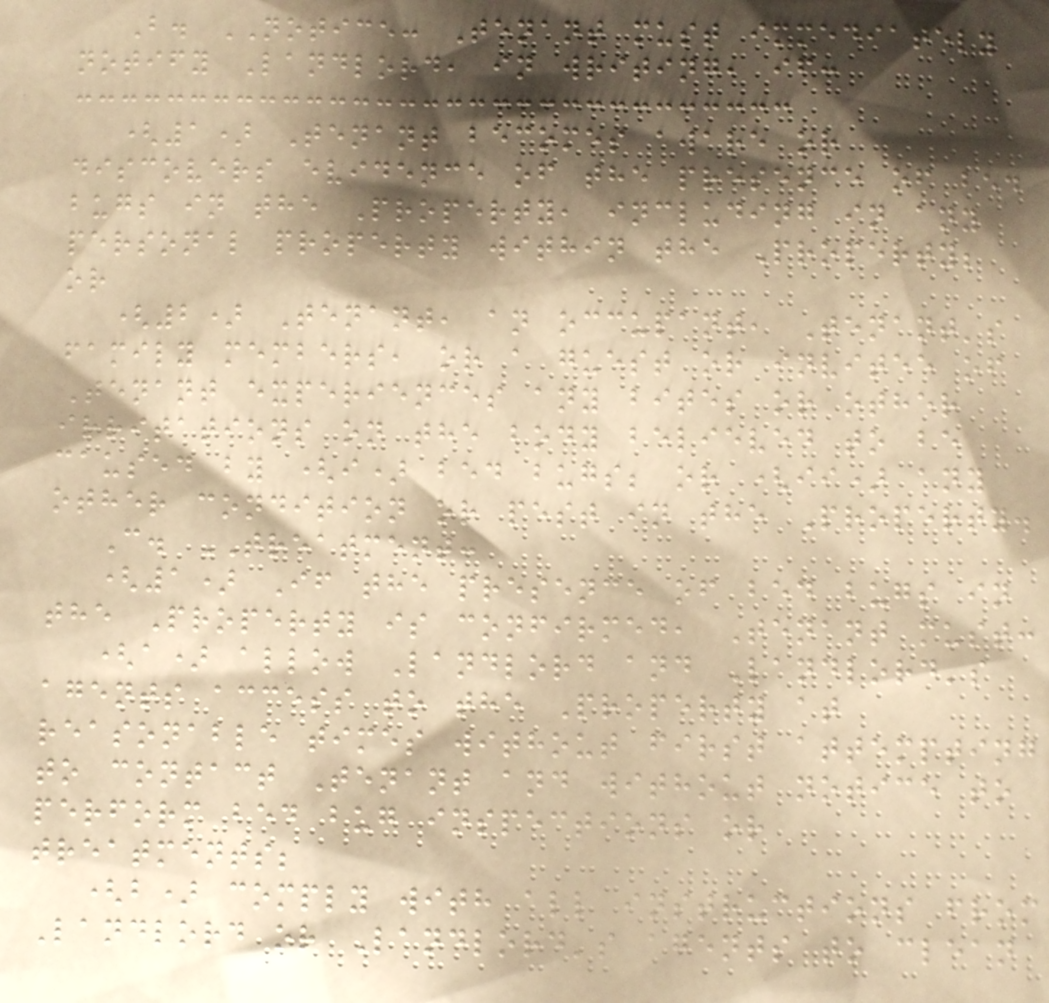B. NOTICE: Tenant must immediately
notify Landlord, in writing, if:
(1) Tenant becomes aware or
discovers evidence of the presence of bed
bugs in the Property, including in any
personal property within the Property;
or
(2) Tenant, an occupant, Tenant's
family members, or a guest or invitee of
Tenant experiences any bites or other
irritations on the body believed to be
caused by (i) bed bugs; or (ii) any
other condition or pest in the Property.
C. TREATMENT:
(1) If the presence of bed bugs in
the Property is confirmed, Tenant must:
(a) allow Landlord and Landlord's
agents access to the Property at
reasonable times without first attempting
to contact Tenant and without notice to
perform bed bug inspections or
treatments;
(b) comply with all instructions from
Landlord or Landlord's agents to clean
